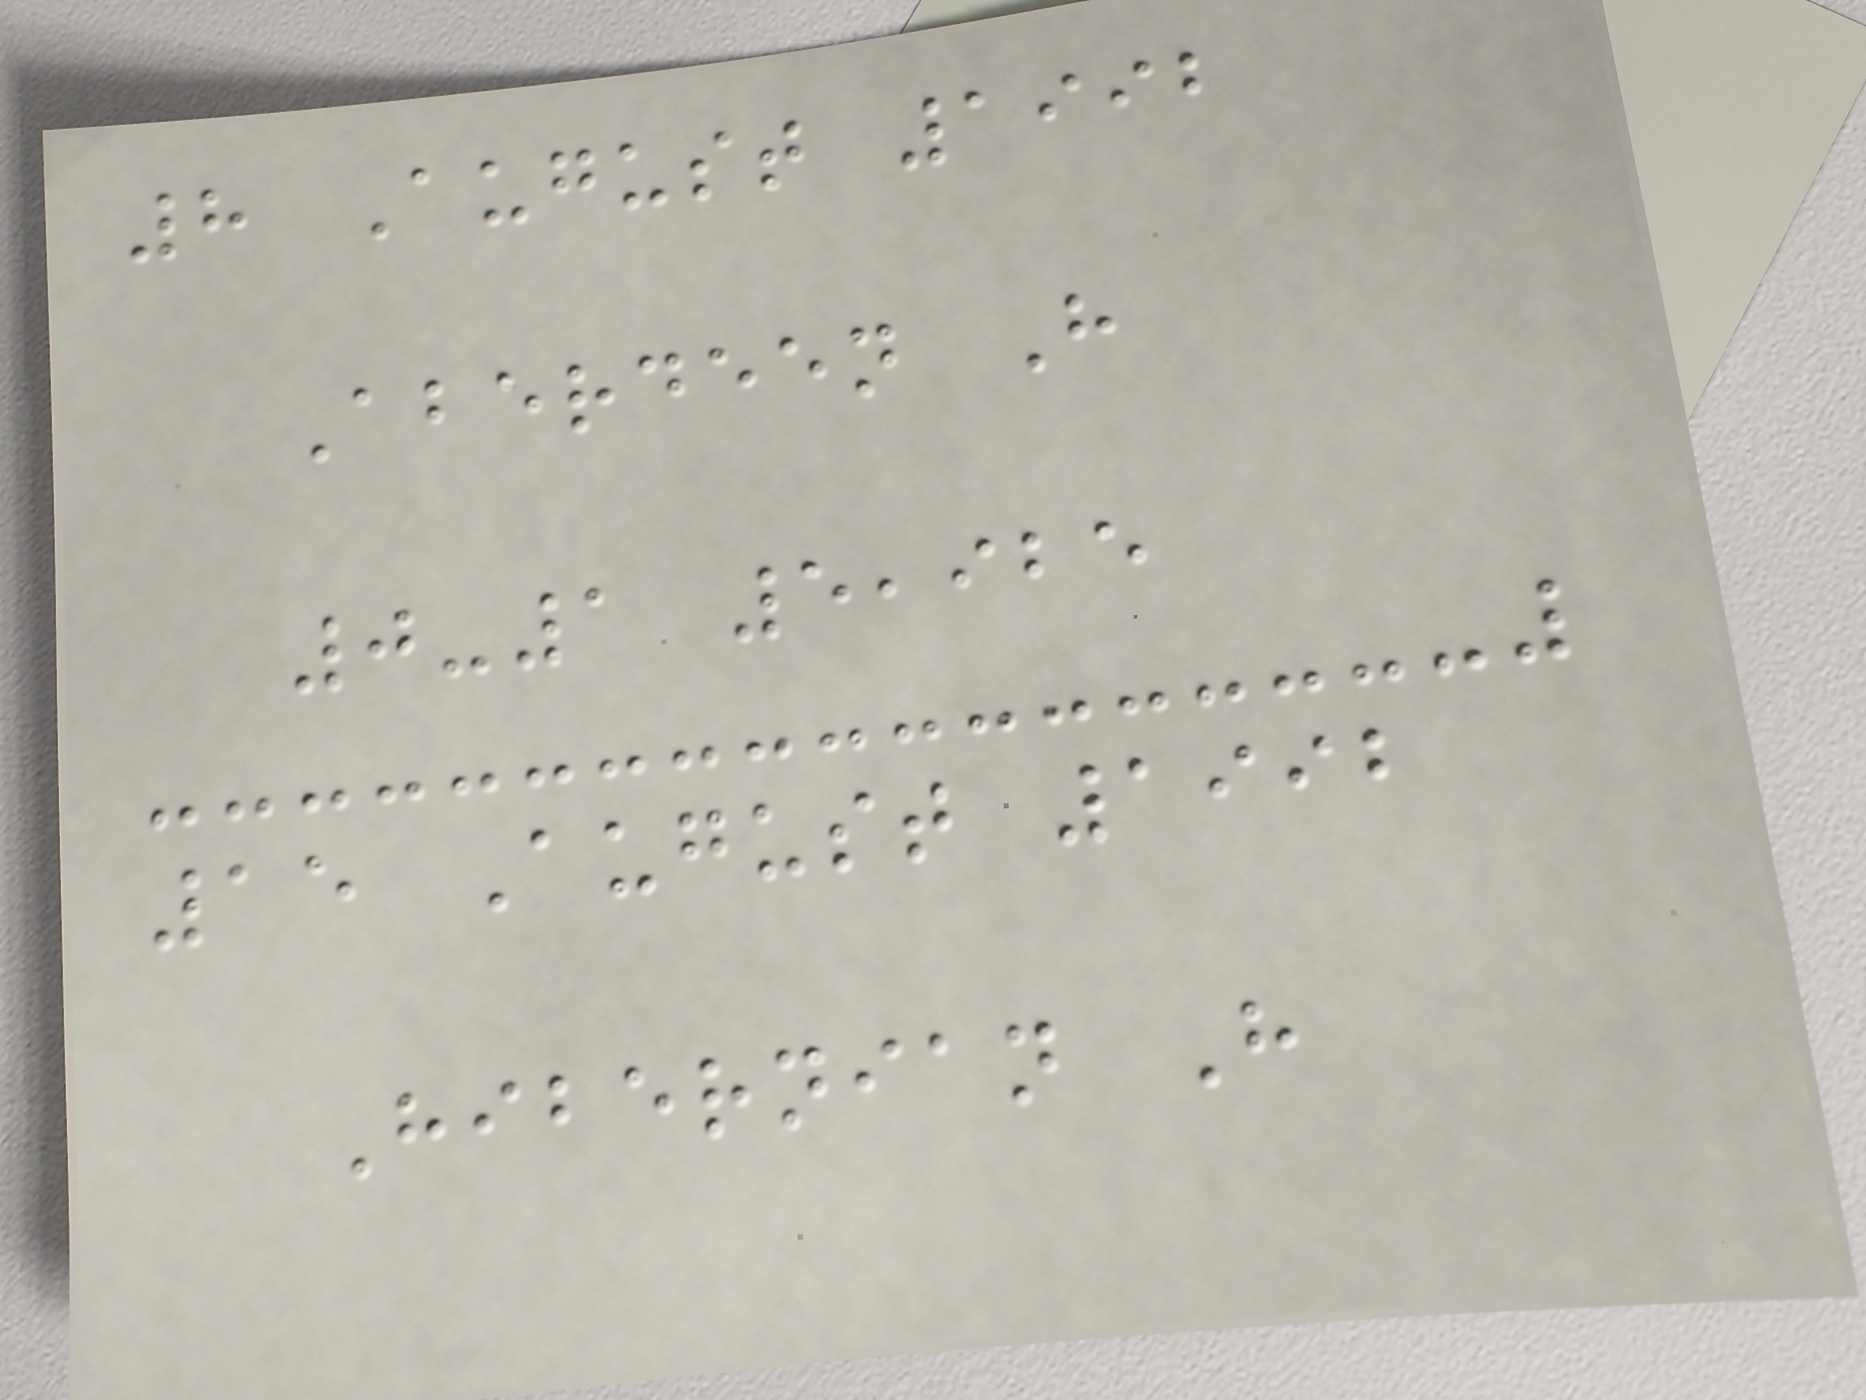8 August 1992
Aberdeen H
0-1 5,925
15 August 1992
Hibernian H
